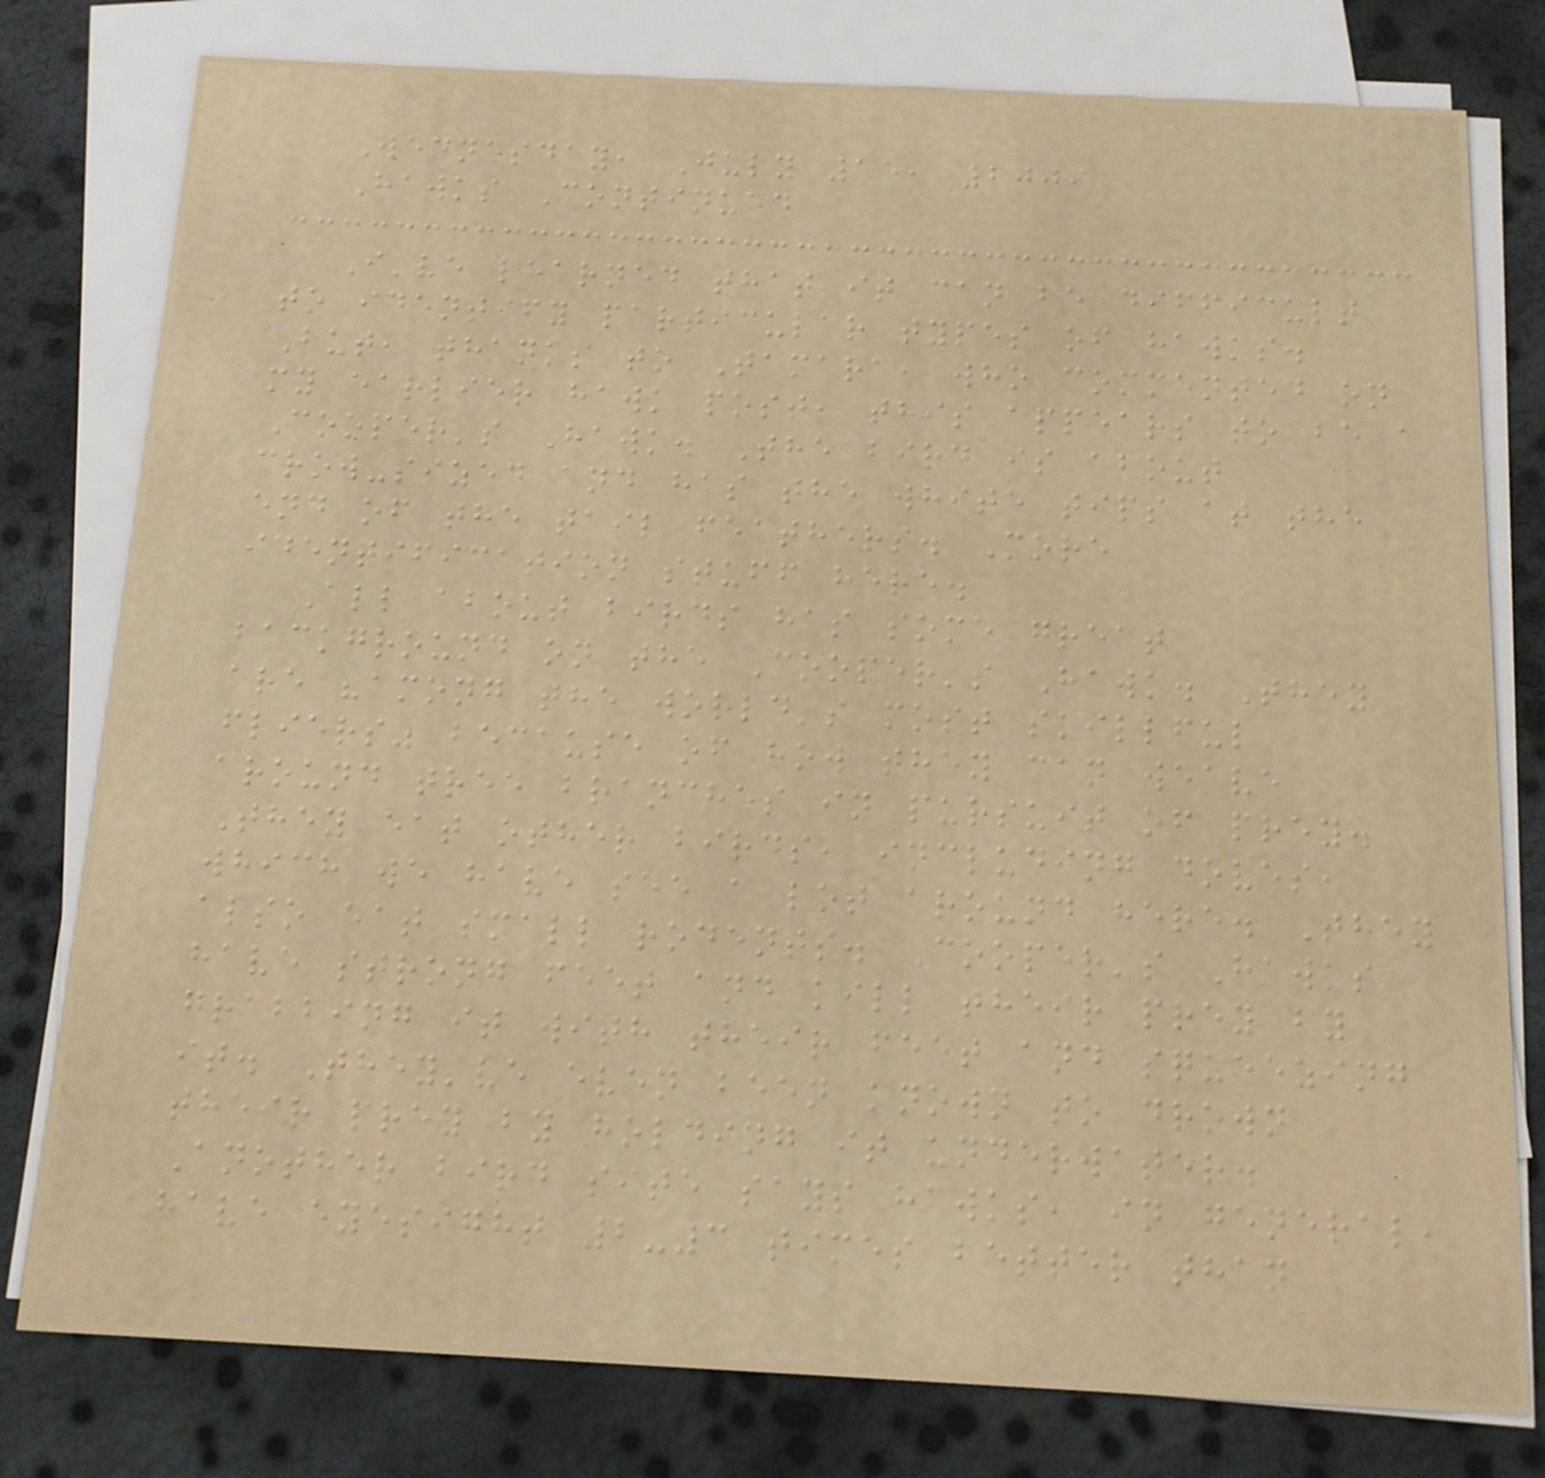Wednesday, July 15, 2009
Hawks Continued
I've learned that it can be difficult
to identify particular types of hawks.
But, thanks to Tamara, who commented on
my earlier hawk post, this appears to be a
Cooper's Hawk. The bird is about
crow-sized and has the white tips at the
end of the tail feathers. More
identification stuff here.
All about birds has some great
background on the Cooper's Hawk. They
are "among the world's most skillful
fliers" because of how they can weave
around tree branches in pursuit of prey.
They eat other birds, including doves,
which we have see a lot around here. They
also eat small rodents. Cooper's Hawks
have strong feet and kill their prey by
grabbing it with their feet and squeezing
it. They've even been known to drown
their prey by holding it underwater.
Another bird site says hawks, in general,
have eyesight 2-3 times better than
